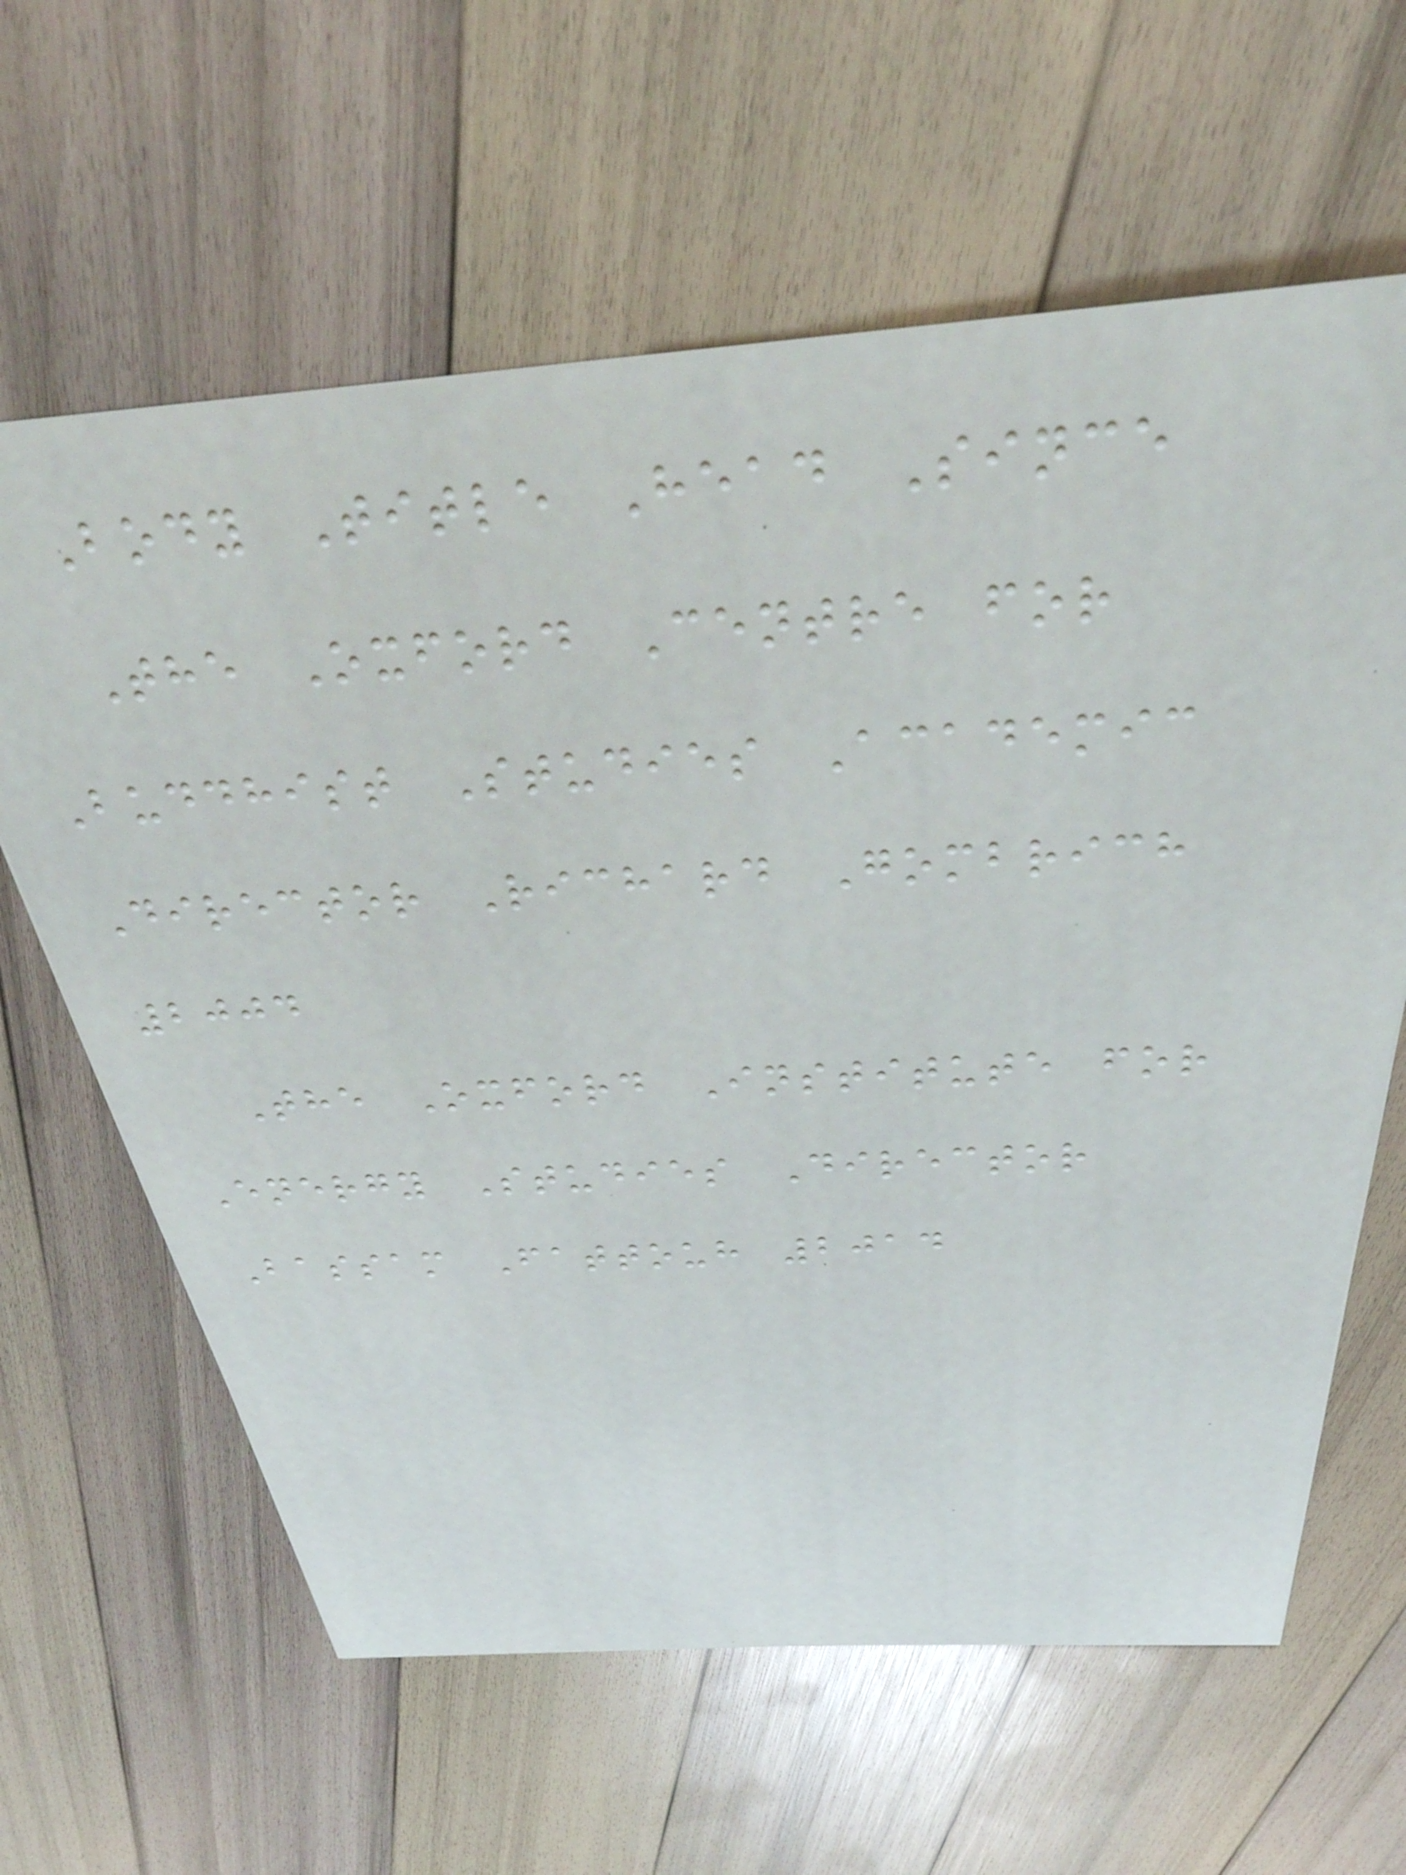Body Title Head Since
The Oxford Centre for
Buddhist Studies Academic
Director Richard Gombrich
2004
The Oxford Institute for
Energy Studies Director
Bassam Fattouh 2014
